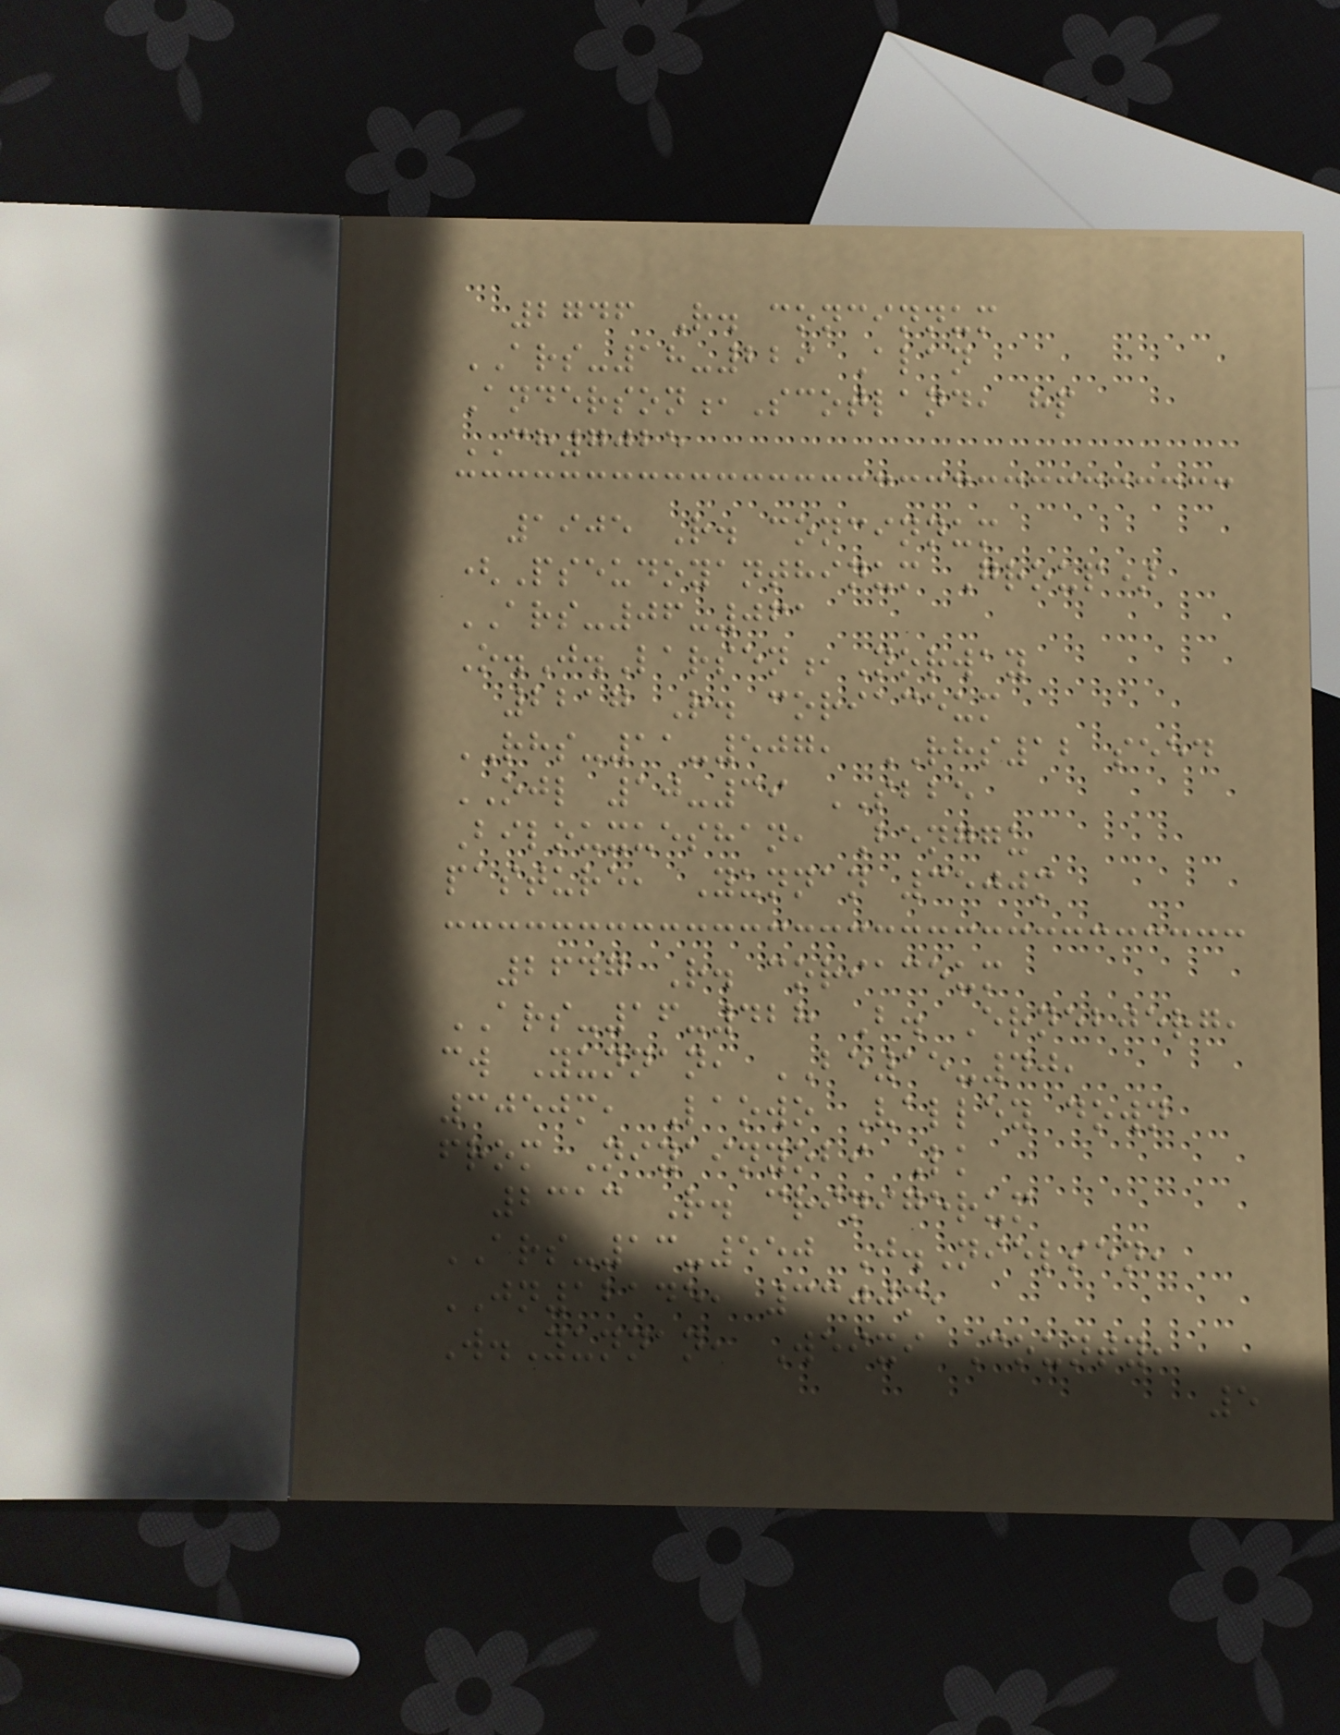2746 R. concinnum
ARS-18-229 Alan
Anderson,Scotland, hp
CH7025
1905 R. concinnum
(Pseudoyanthinum Group)
ARS-06-061
O.J.Larsen,Norway
2217 R. coriaceum
RHS-11-507, RHS12 seed
OJL 10-39 SBBE
Bilouxueshan, Benggu
pasture, Yunnan 3500m
2647 R. coriaceum
ARS-16-428 B. Ernebjerg,
cw Yunnan, BE15-40,
3050m, Laowo Valley down
from Niyainyobi Lk
2313 R. crinigerum
ARS-13-550 J.Nielsen,
JN12145, 3300m,
W.Yunnan, Weixi County,
5
